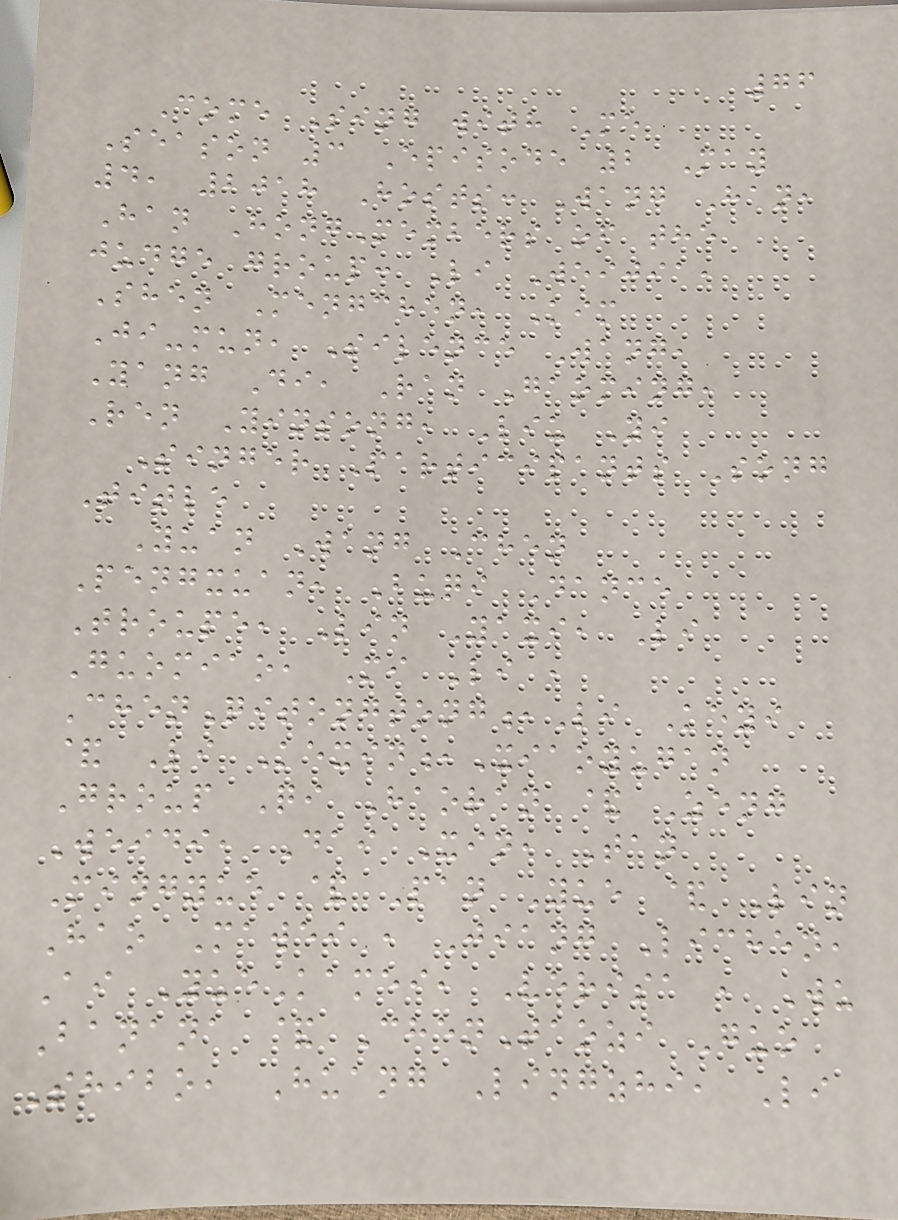76
Come Sing with Me
Season 3 Episode 2 May
4, 2018 Hosts: Wang Han,
Han HongMembers of the
judge group: Li Weijia,
Shen Mengchen, Kim
Ji-mun, Silence Wang,
Yang Di, Ran Gaoming,
Ren Yinsong, Liu Yi
Singer Participants Song
Title
Yuan Wang Chen
Pengxuan, Buqi Dance
Troupe, Lin Yaxi, Li
Guomiao, Mi Li ,
ChenQitongtong,Li Keyi
& Li Kexin,Xiaoyugan
Group Qi Haoran & Zeng
Weidi, Dai Xin, Tan
Mingyue & Pan Yue & Lin
Hao Mawei , Jiang Lichen,
Ai YueKamei, Verisa , Wu
Banana & ChenTaozi Guo
Shibo, Huang Lingzhi, Li
